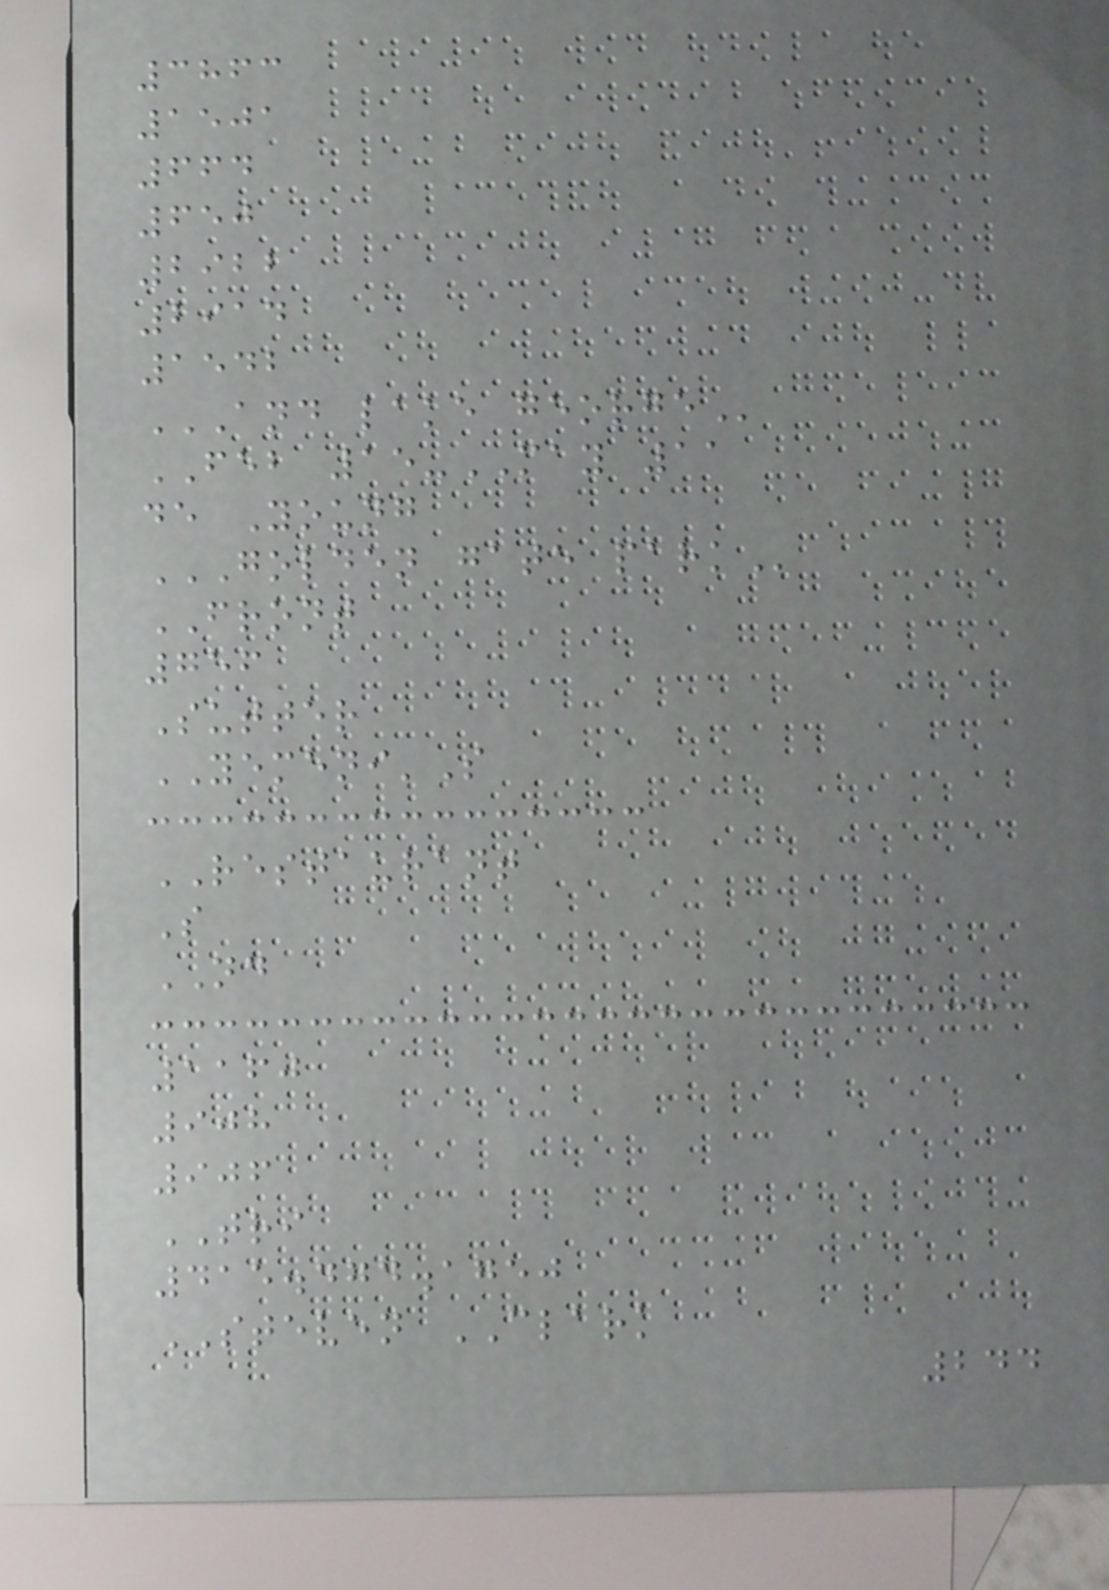3863
1501
664
650
2922
2914
1542
AND LAKE GEORGE
FEB 15-MAY 11
de Young
GOLDEN GATE PARK
FRONT
756
Sutter
YEMENI'S
RESTAURANT
S
ND
1160
908
906
TRI
415.474.1750
STEVEN CLARK
244
